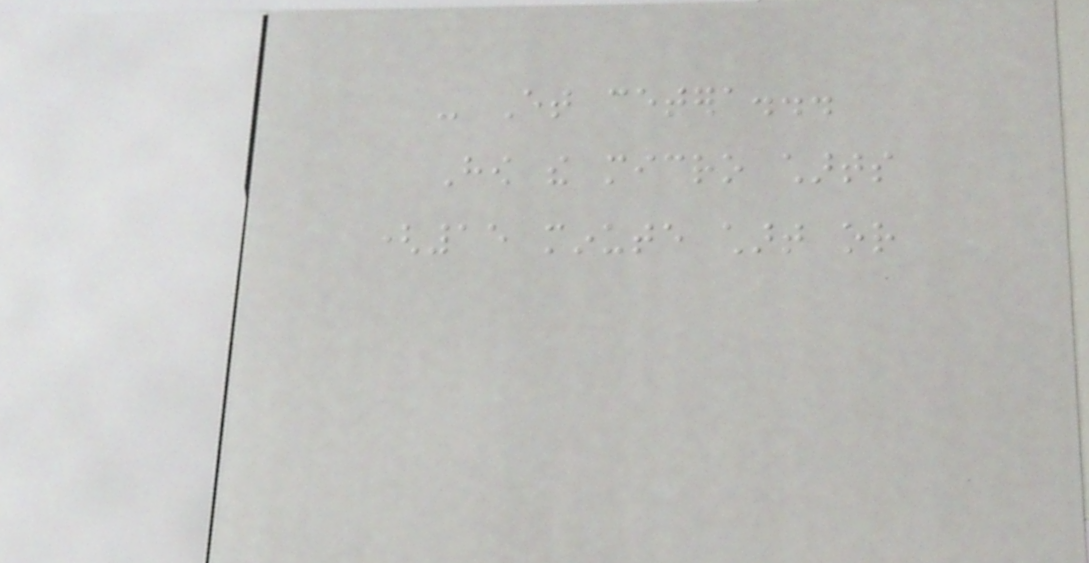- Et cetera...
How the micro charts
(15 minute chart or
